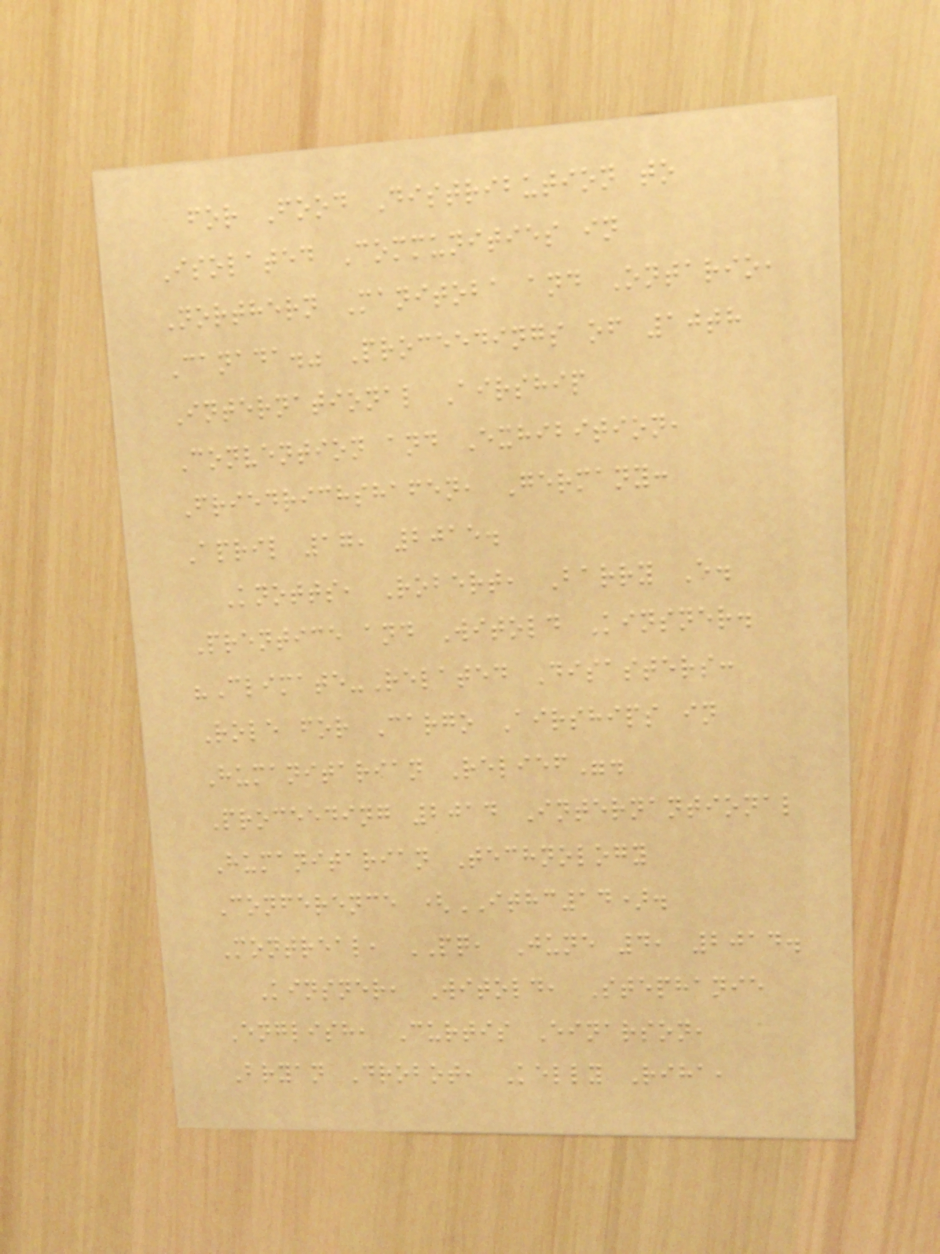for Food Distribution to
Isolated Communities in
Northern Manitoba and Ontario,
Canada." Proceedings of 10th
International Airship
Convention and Exhibition,
Friedrichshafen, Germany:
April 17, 2015.
Knotts, Robert, Barry E.
Prentice and Witold Kinsner.
"Climate-Related Disasters:
Role for Cargo Airships in
Humanitarian Relief".
Proceeding 2014 Internantional
Humanitarian Technology
Conference (ITHC14).
Montreal, PQ, June 4, 2014.
Kinsner, Witold, Stephanie
English, Curtis Einarson,
Bryan Drobot, Kelly Riha,
